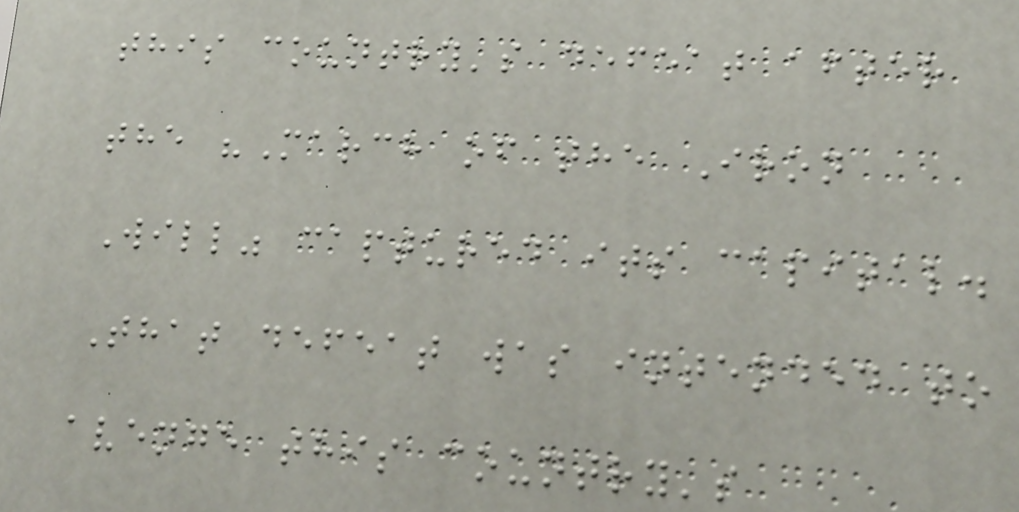this country's defeat after
the "March of the Iron
Will" captured its capital.
That defeat was intended to
avenge this country's
